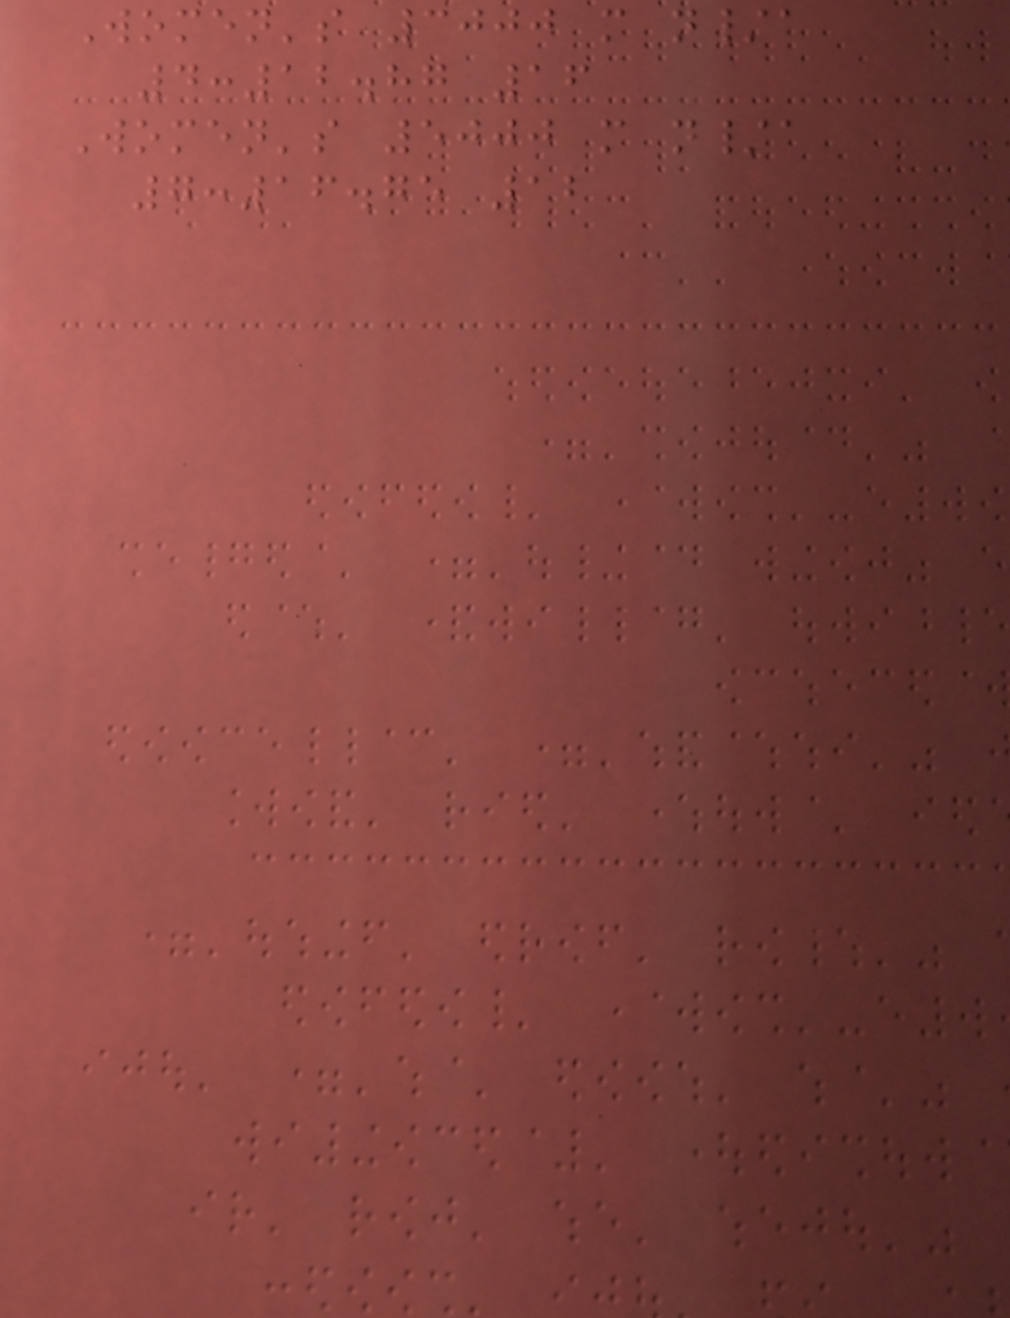Women's 3000 m n/a
4:12.87 16
Women's 5000 m n/a
7:16.75 12
